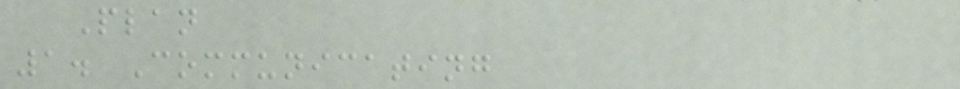Plan
1. Communicating
